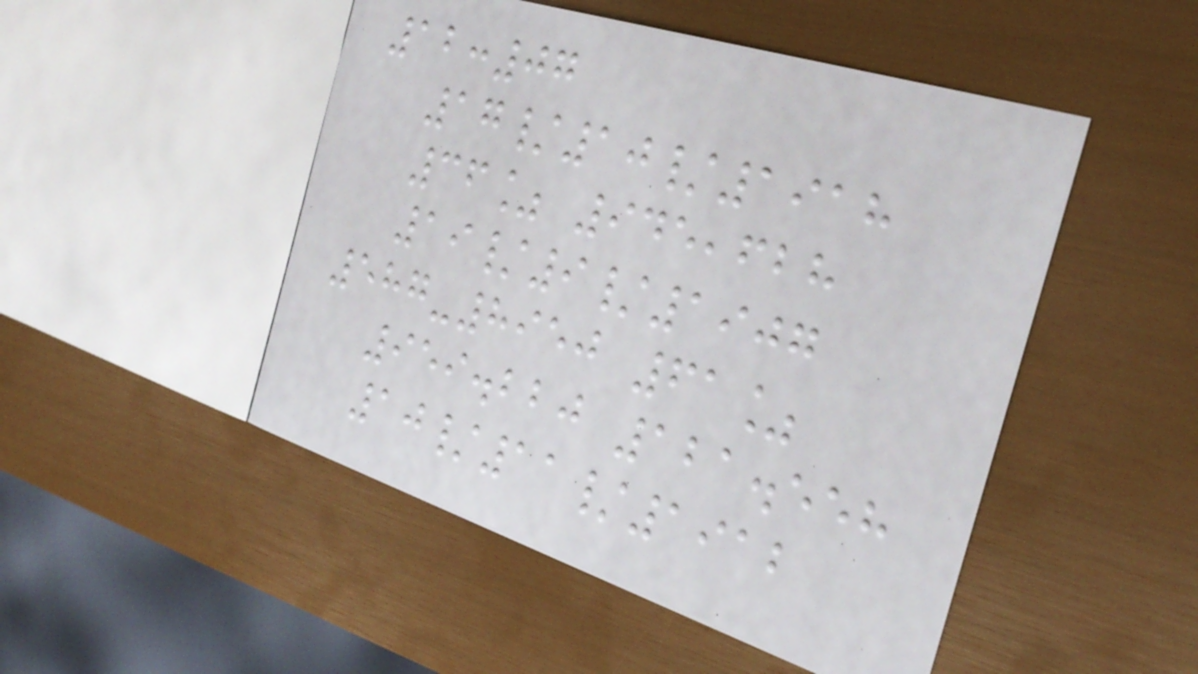12:07
17/10/1918
36% 945,628
19/9/1907
587-8950 61%
959.220 121.558
10/11/1912
